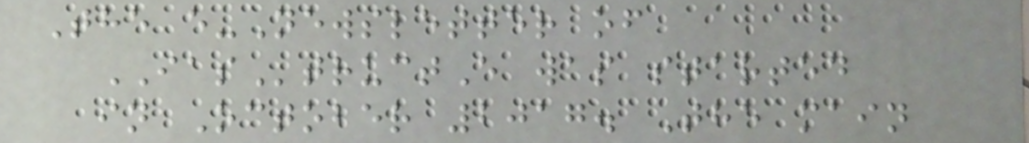The e-Newsletter of
IAStructE was started
in October 2017. The main
